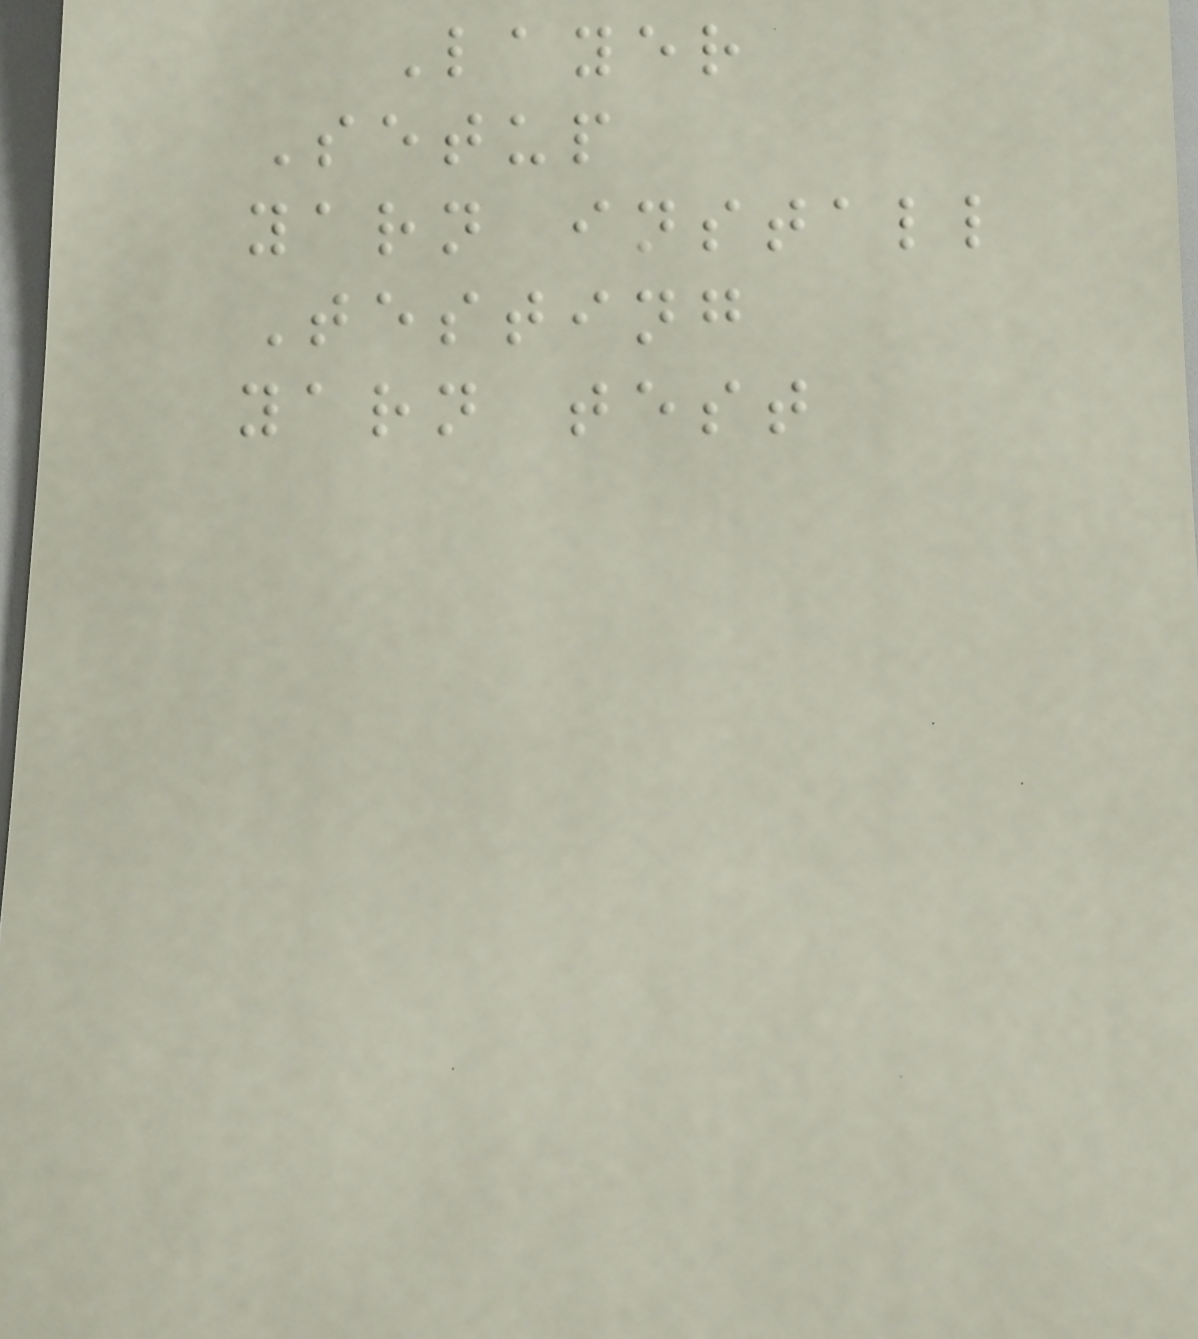Layer
Setup
yarn install
Testing
yarn test
